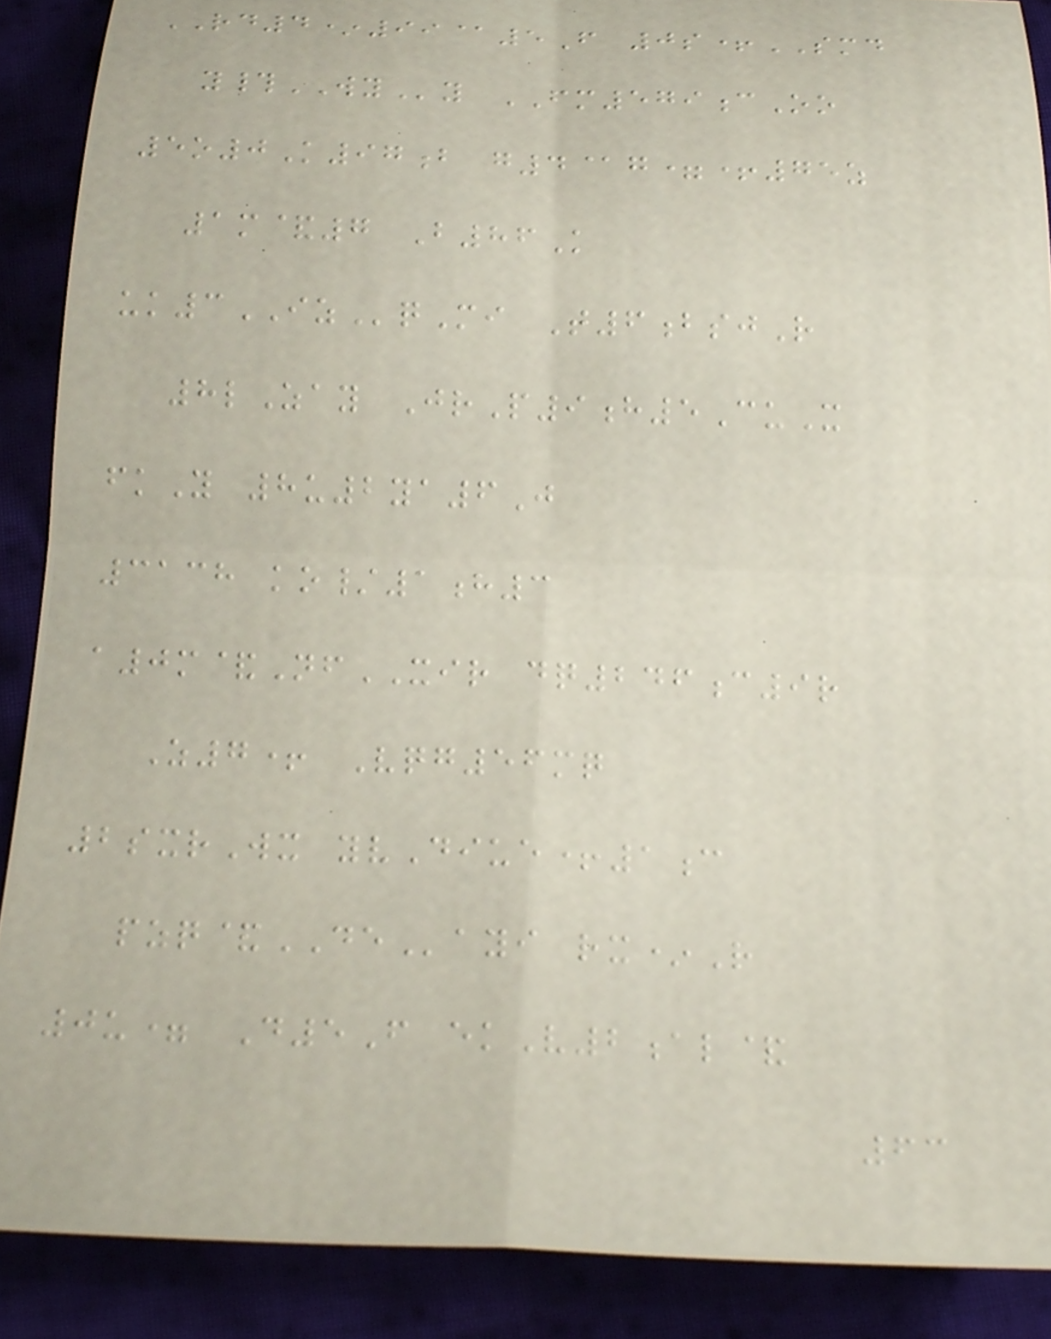RD4*99@5F 0s+SMD
y#WYy FM579cOo
5o0K97b g4@g=+75z
1m&7 B86K
uk3IZqMi T6bsjR
8lZay JrP9h5CuX
fkY 8u2ya6J
3138 ko/1h3
a0m&NfXIR dq246c9r
Z7+ Vqg56mq
2sxrWx yvDiue+1c
pzq&DEayi rx*R
0u= D5F ekV2al&
63
